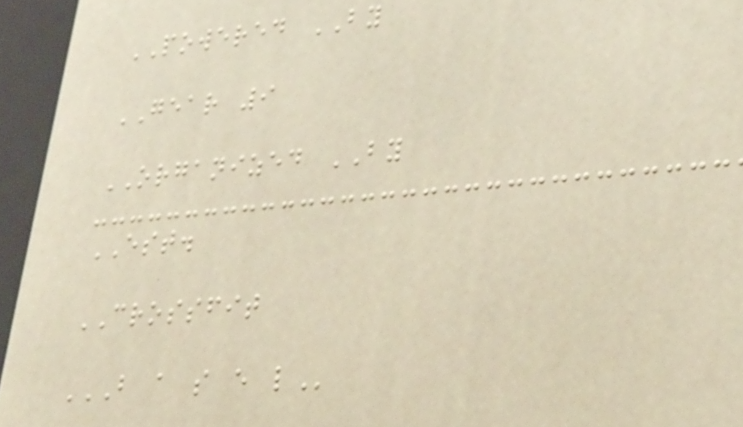POWERED BY
GEAR 9
ORGANIZED BY
EST.
CROSSFIT
B A S E L
